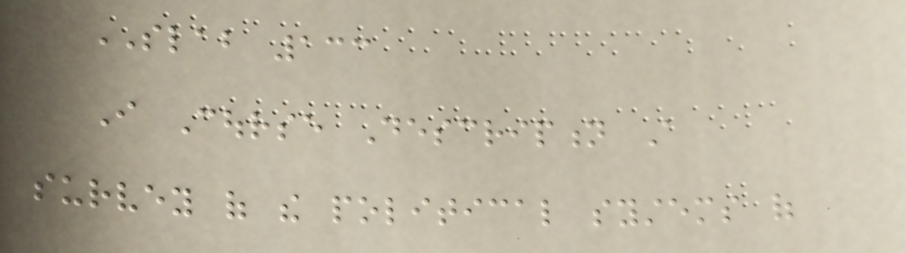SLAB 133
I Course Description A
survey of the political systems of
